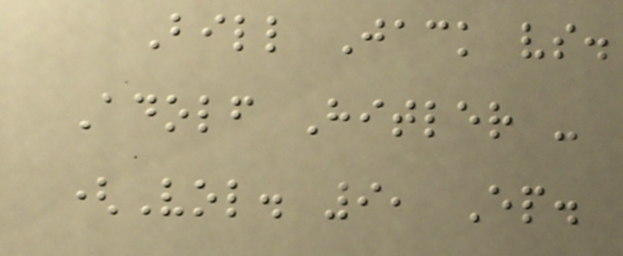Bill Jack vs.
Adolf Hitler -
(Vol. 9, Ep.
